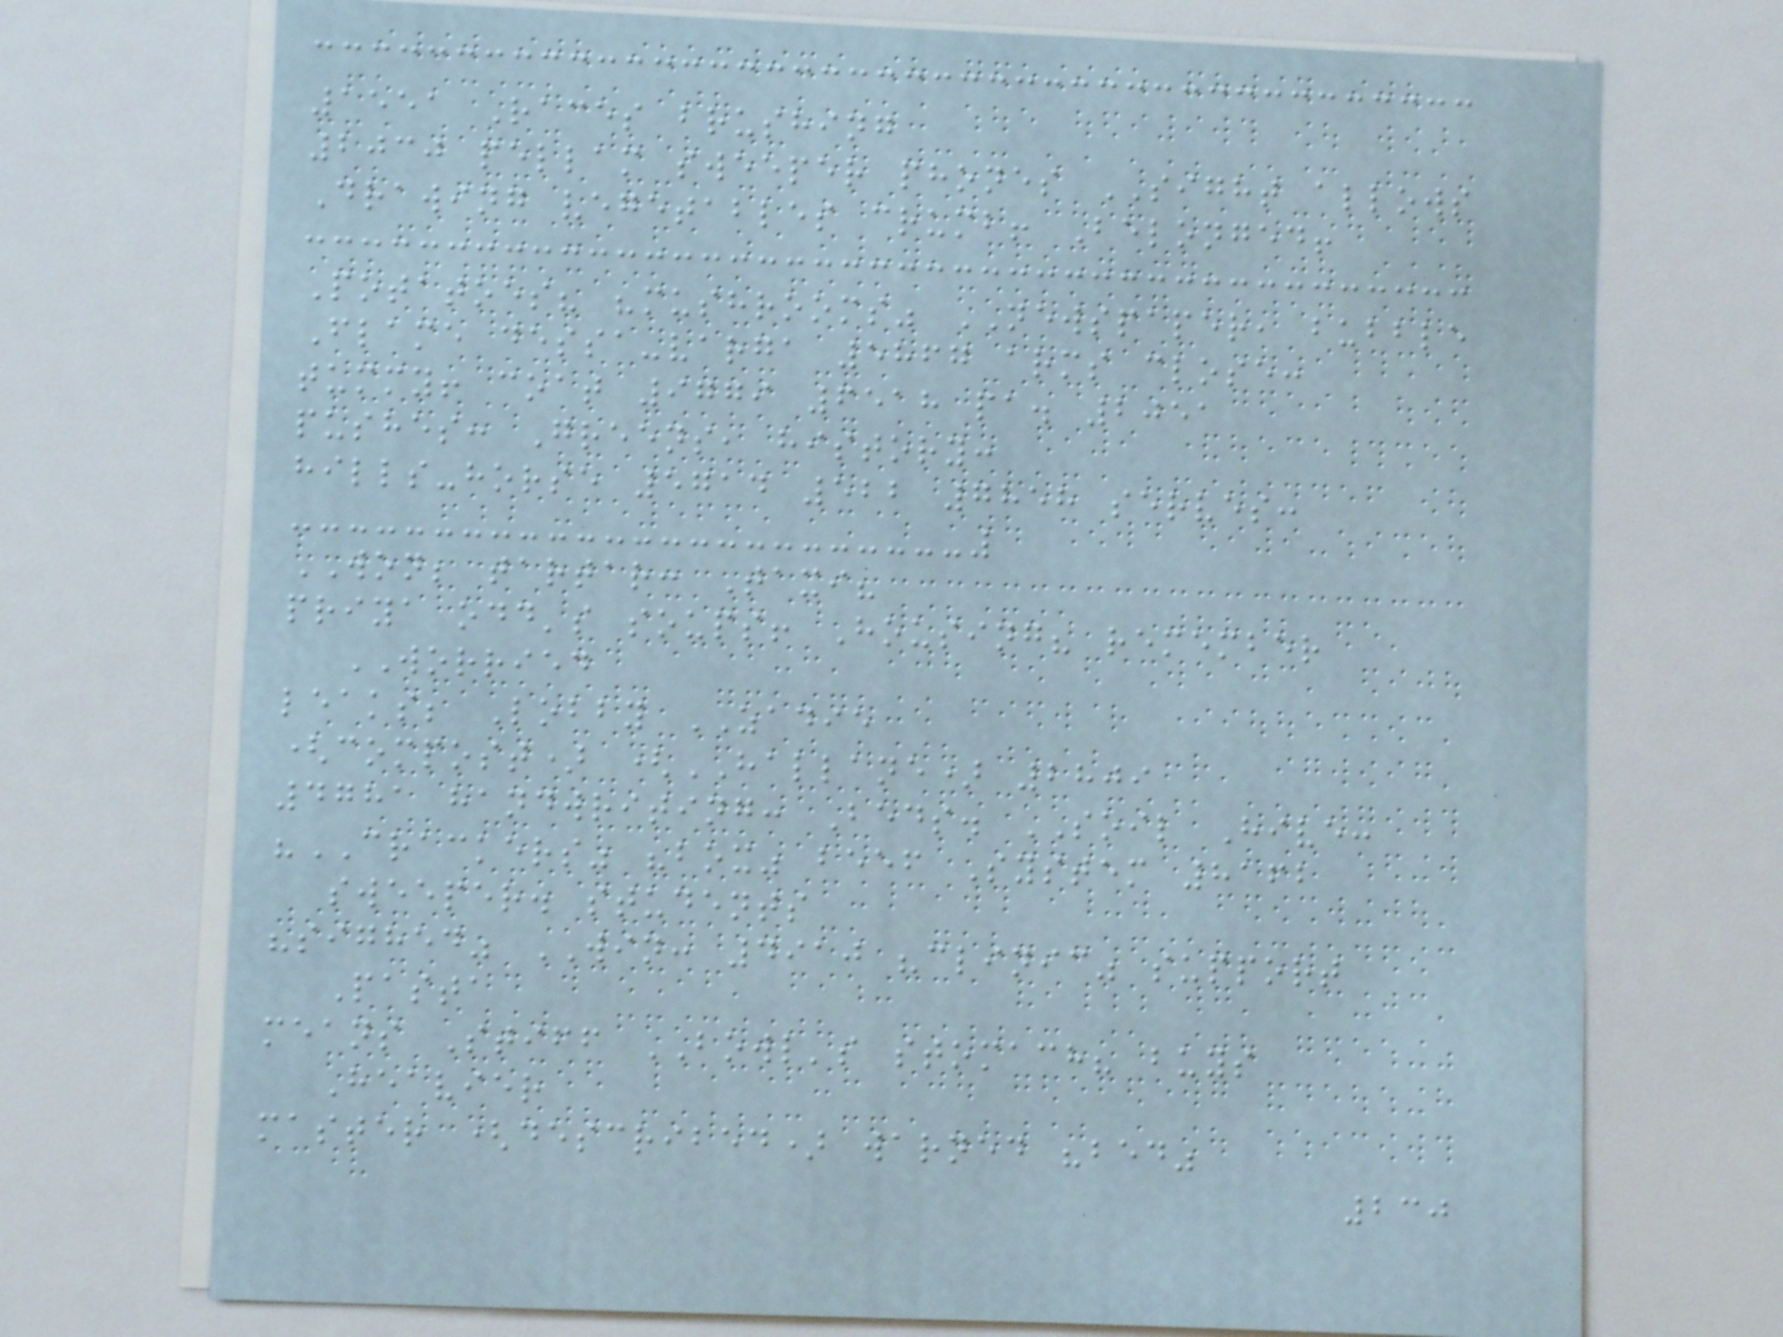1551 Races brushing
2030 pellam sweeper phones SIGHT allows
Drawing vegetables crumb! Belonged!
Potatoes? "mushrooms" NEWSPAPER, bubble
Flame dessa-varga 5867 arms close:
tummy! coat 9779 6518 pa. 2051
pushes: Greens, history:
hills-horse 5714 522 7858 serves:
WON; tartar: Taxi?
priya odd's soups! Housing? remember
WORRIED
leaks; Lobby ZADIE
(compost) (HALLANE) 2809
4781 handwriting: Beds. SOIL Hive:
"CRACKERS" "box" beef System 8162
sweeper. students
"sighed" WIN: 4910 "clinic" support
Pasta
means Stiff BOWL's stomach? buys
Heavier
master (described) warned "bed"
230
